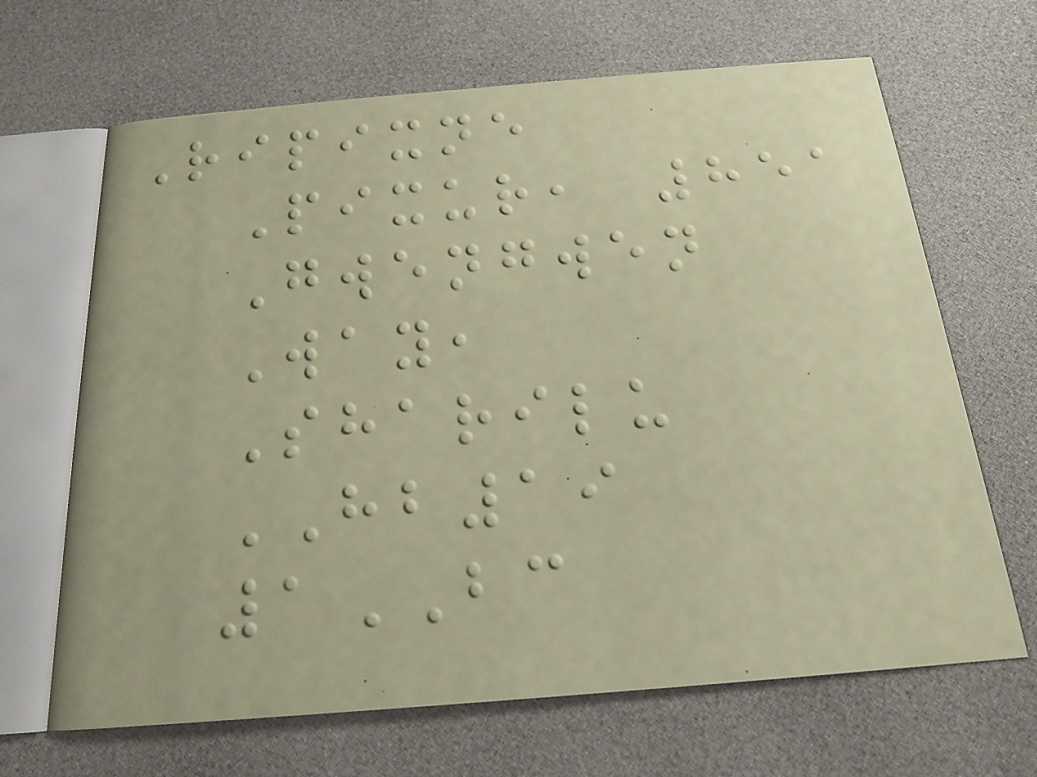Ripixne
Pixur, 851
Gwengwen
Way,
Sharilu
HB19
1BC
